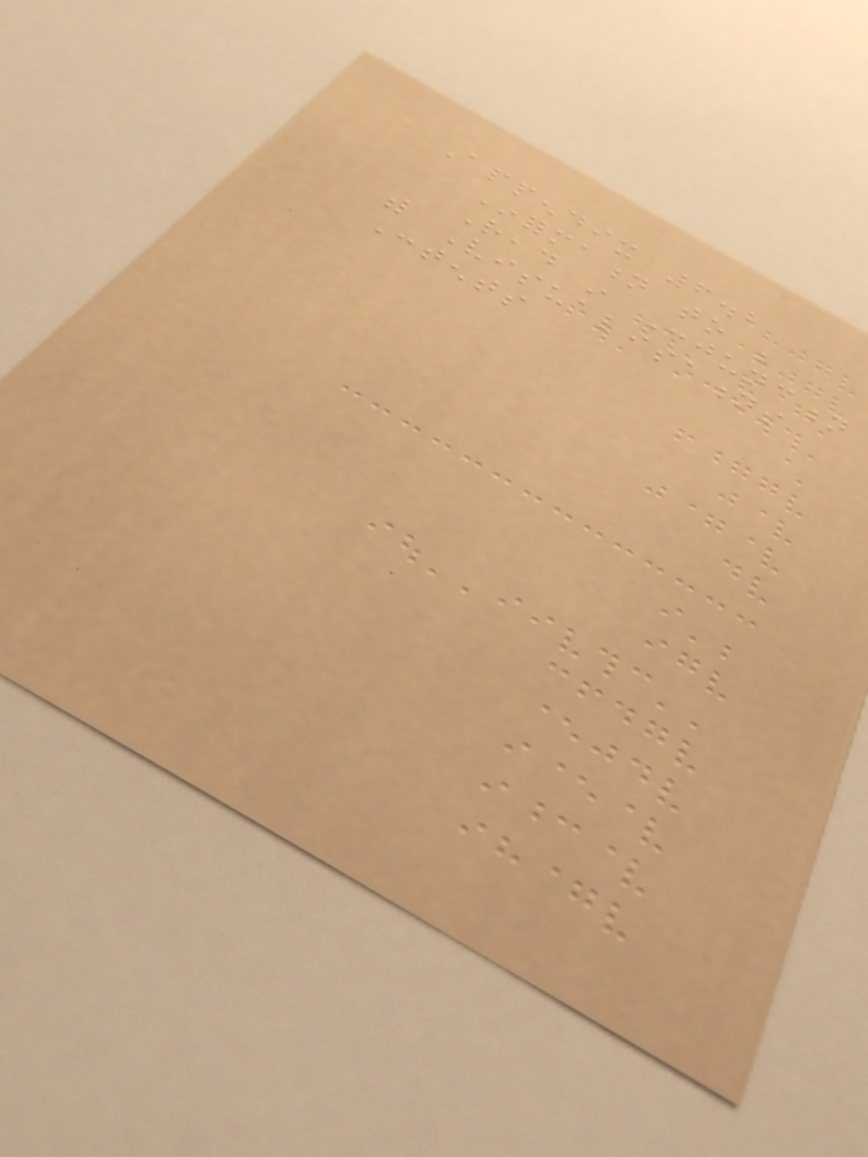Appendix 6.2
Information to be
Read in Conjunction
with Visualisations
Contents
